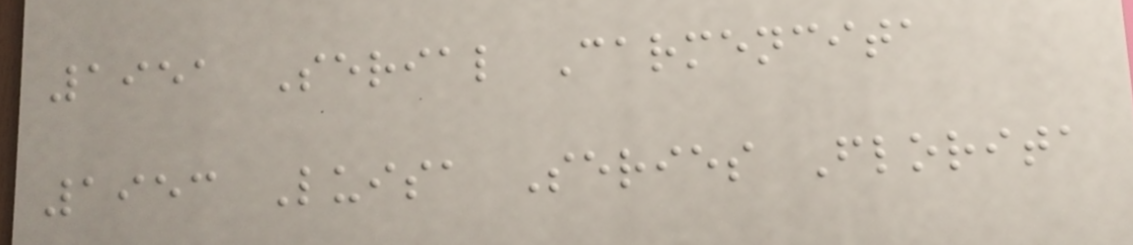1951 Serial Carmencita
1953 Luisa Series Florita
